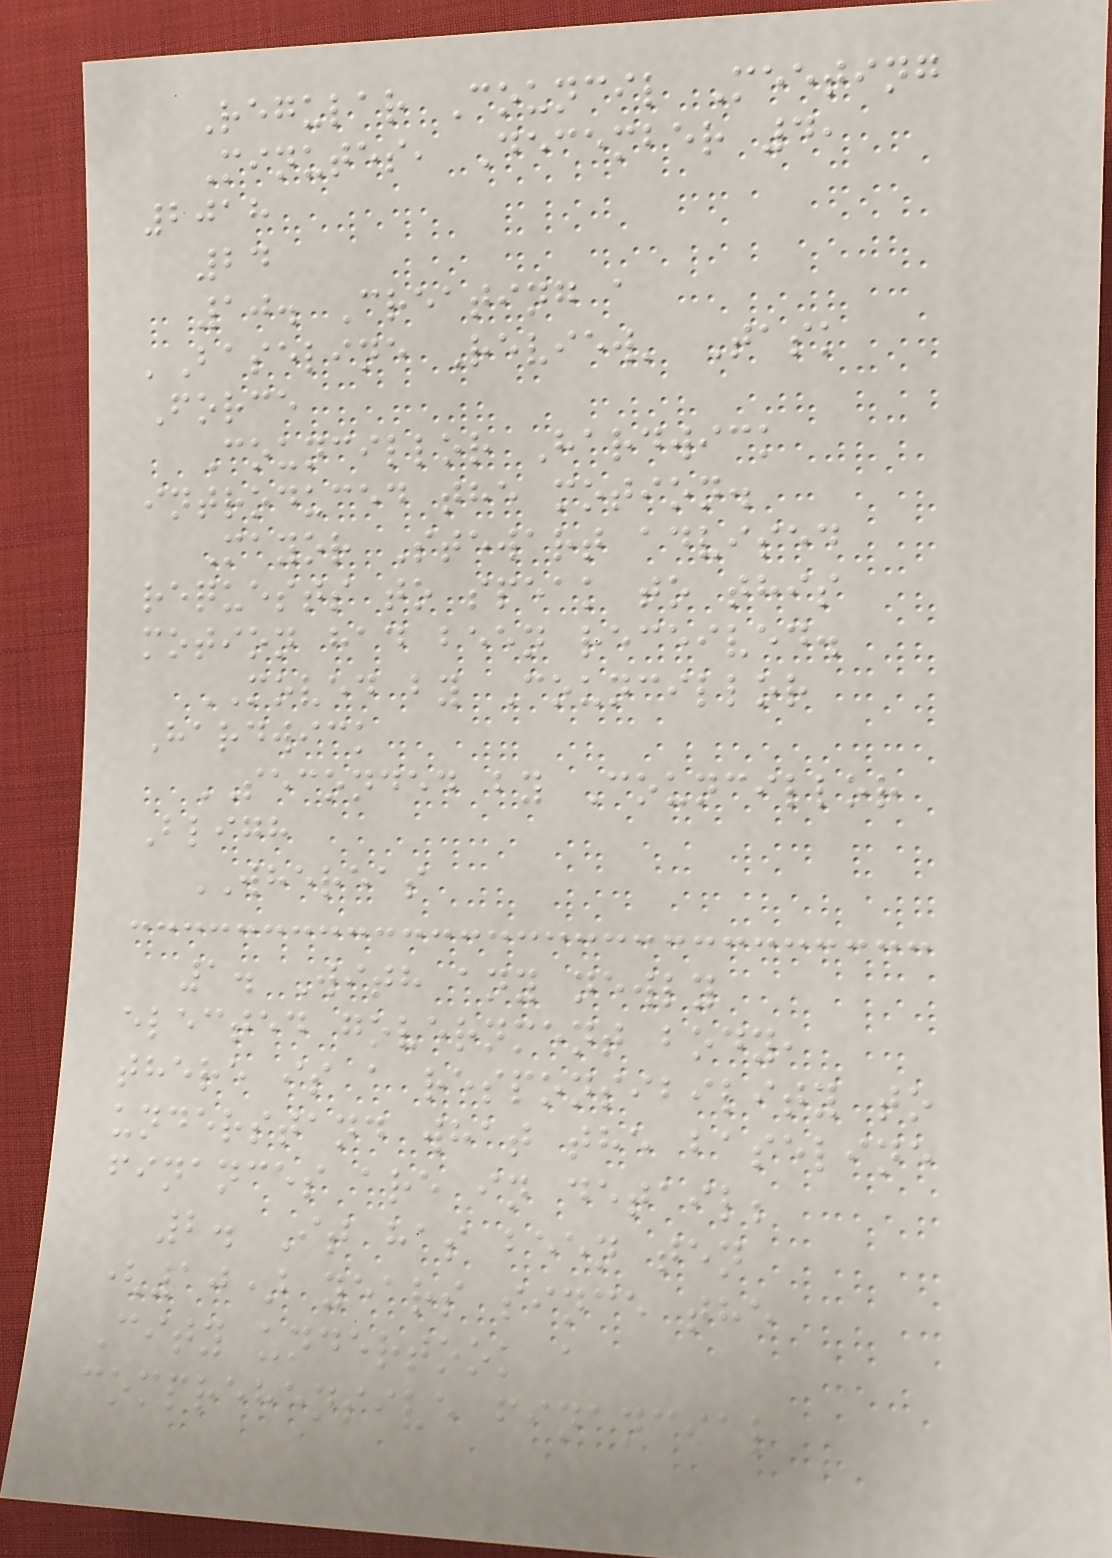Regular Council Meeting
Minutes, December 4,
2018
24
10. Creating a
'Baseline Review' Task
Force
Councillor Hardwick
introduced the motion.
Mayor Stewart advised
requests to speak to this
motion had been received.
MOVED by Councillor
Hardwick
SECONDED by Councillor
Bligh
WHEREAS
1. With any newly
elected government body,
there is a responsibility to
understand what the baseline
finances are in detail;
2. It has been ten
(10) years since the
City undertook a
comprehensive financial
